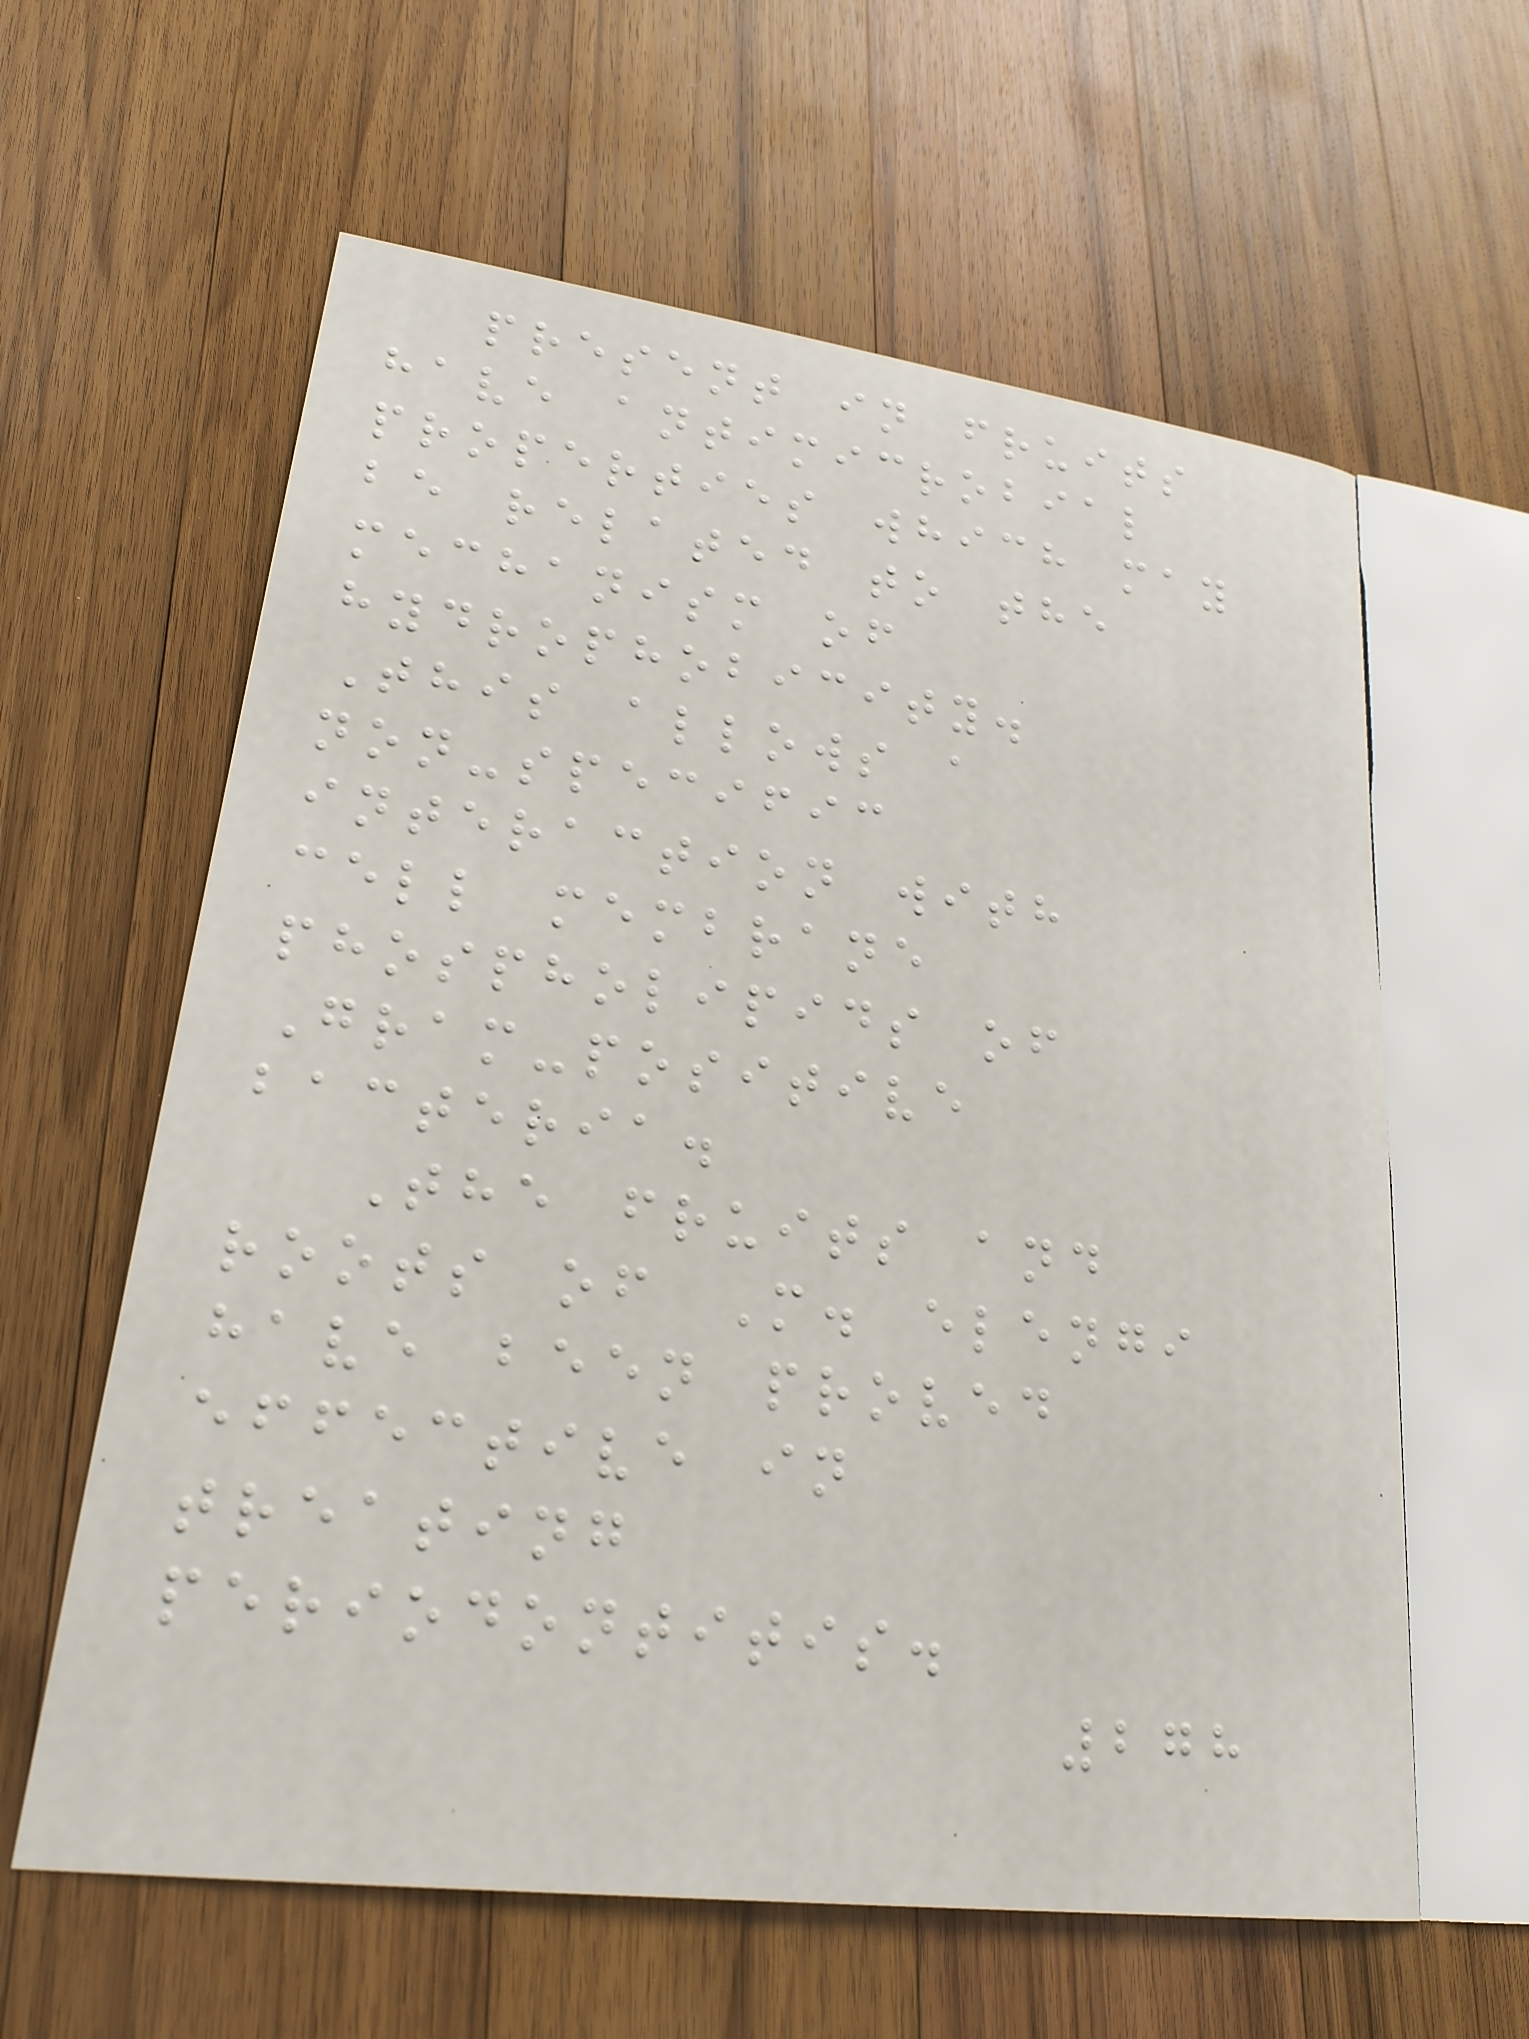present in fruits
have antimicrobial
properties which may
be related to the
mechanism of
hydrophobicity.
This allows a
non-specific
interaction with
cell membrane
phospholipids of
Gram-positive
bacteria.
The fruits and
roots of M. elengi
have been proved
effective in
treating
periodontitis.
278
